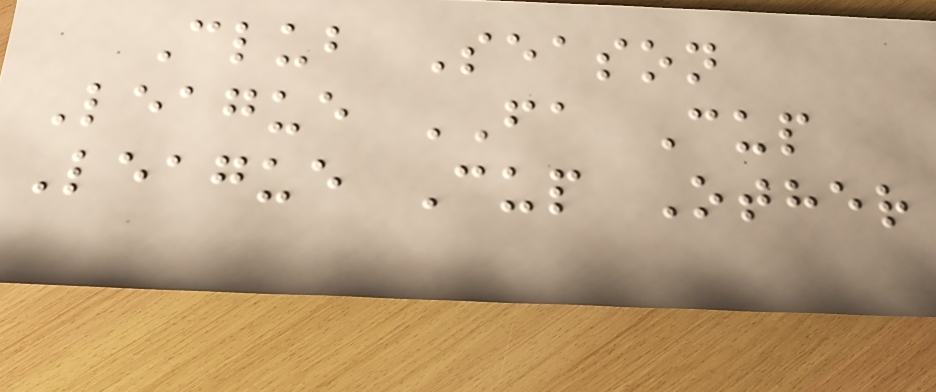Club Season
League FA Cup
League Cup Other
